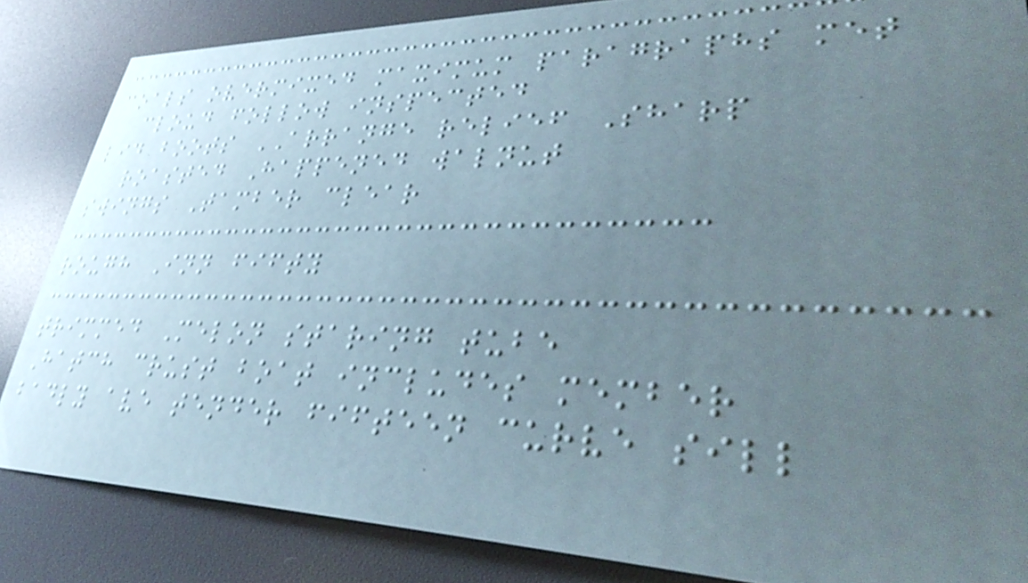coals overmixed maximum paragraphs met
cloud follow inspected
lid boots ARRANGE relief Sharp
roasted Happened walnut
swings Tamber clear
rough Inn fifty
trimmed Melon staring tube
Hatch crust boat includes member
badly ave tender fifteen curve sill
